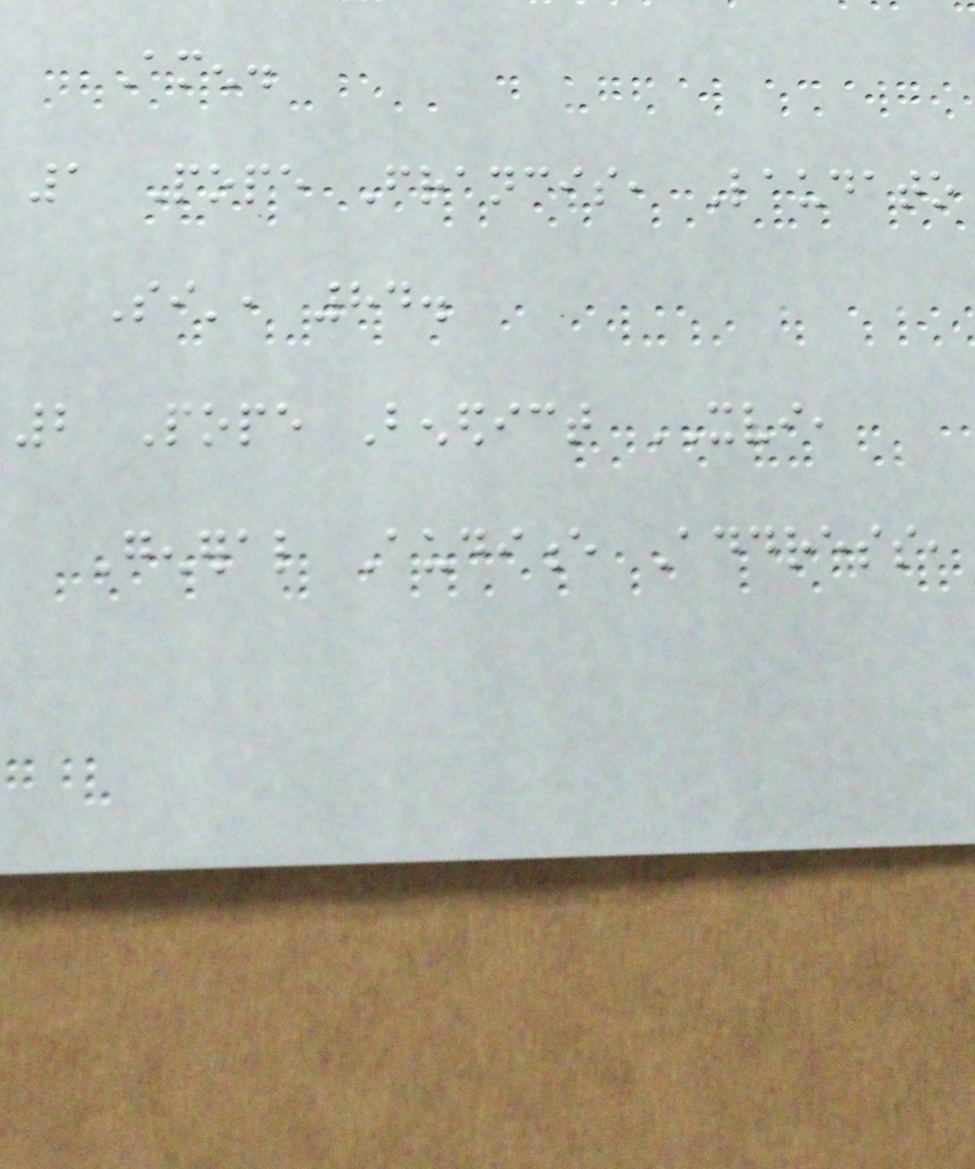Amen.
1 Pope Francis, Laudato
Si', 84.
2 Pope Benedict XVI,
General Audience Address,
